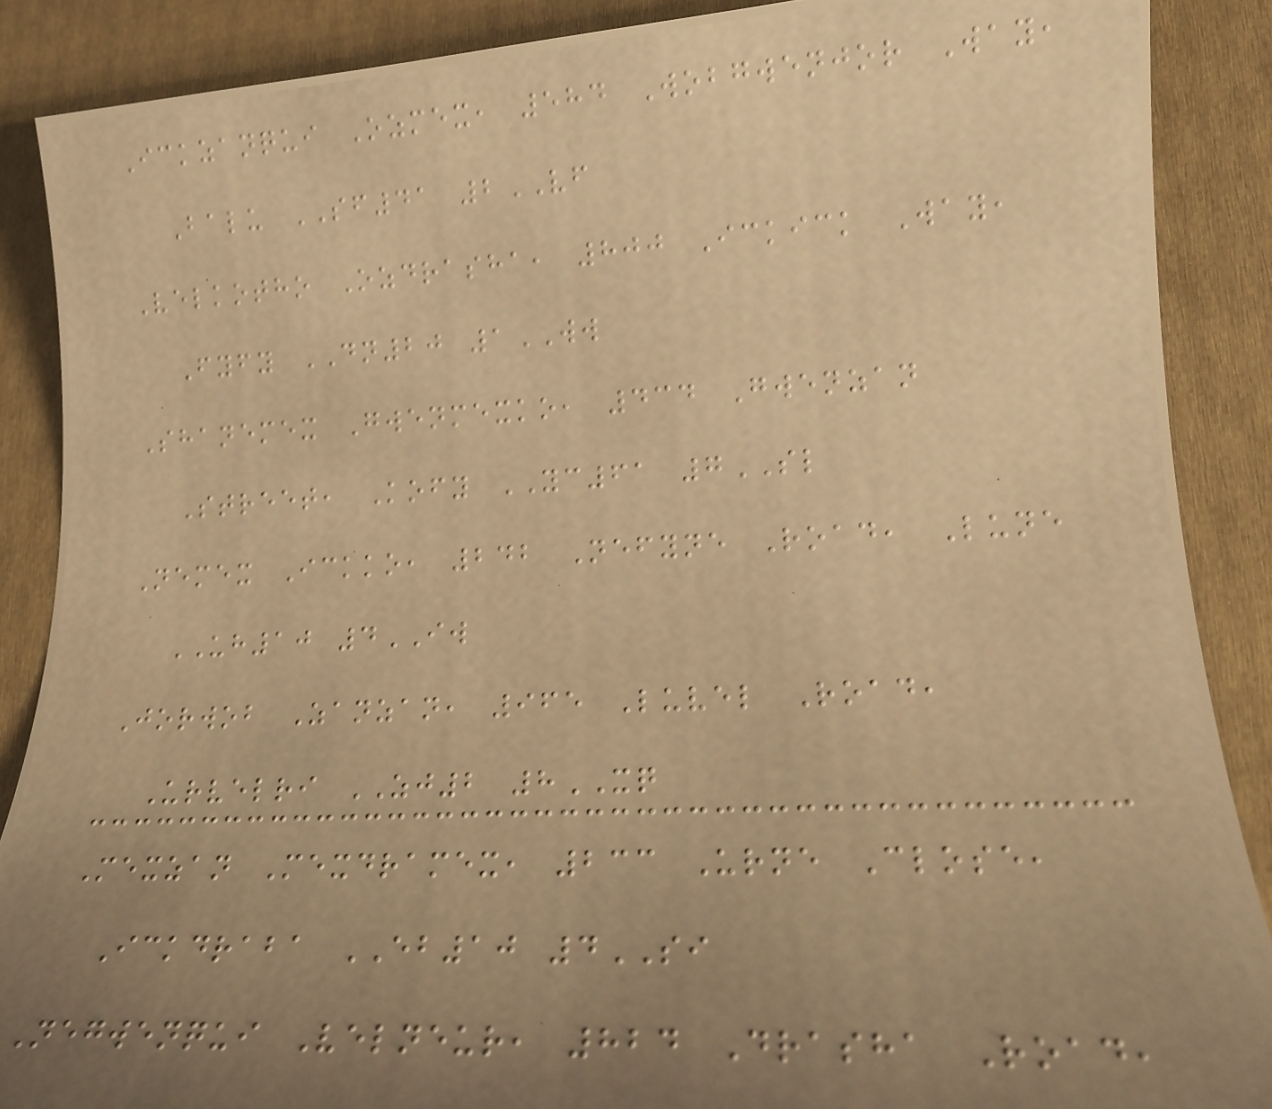Ickzanqui Ozmex, 584 Wobgwenjor Way,
Balu SF41 2VF
Velkotho Ozdrasha, 800 Ickick Way,
Fyfy DN20 1WW
Shanemex Gwenmexko, 434 Gwenzan
Street, Kofy YC61 7SL
Nemex Ickko, 242 Nefyne Road, Lune
UH10 4IW
Jorwob Zanzan, 965 Luvel Road,
Urvelri ZJ2 8XQ
Mexzan Mexdramex, 233 Urne Close,
Ickdraba EB10 4SI
Negwenqui Velneur, 824 Drasha Road,
